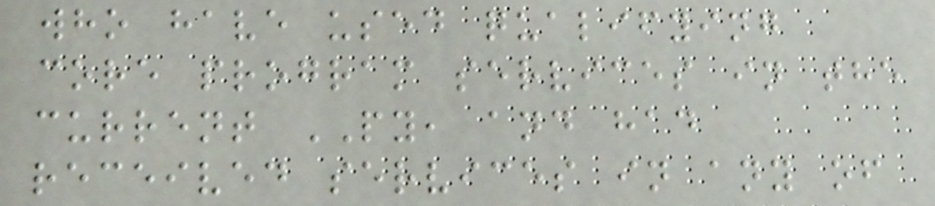who have used qualifying
core program services in the
current PY, and had
received services in any of
